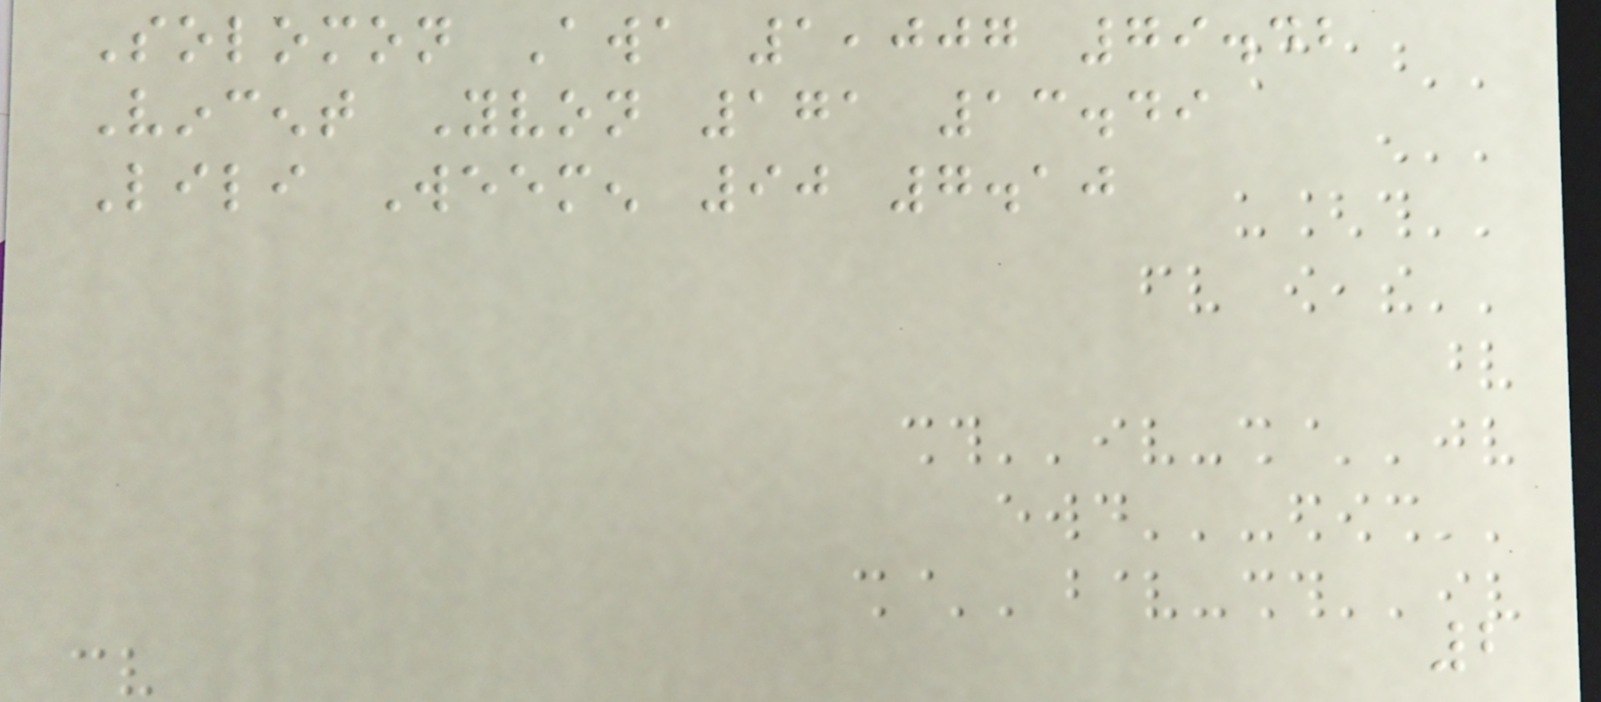Solomon Awa 1,007 79.42
Vincent Yvon 171 13.49
Lili Weemen 90 7.10
2
